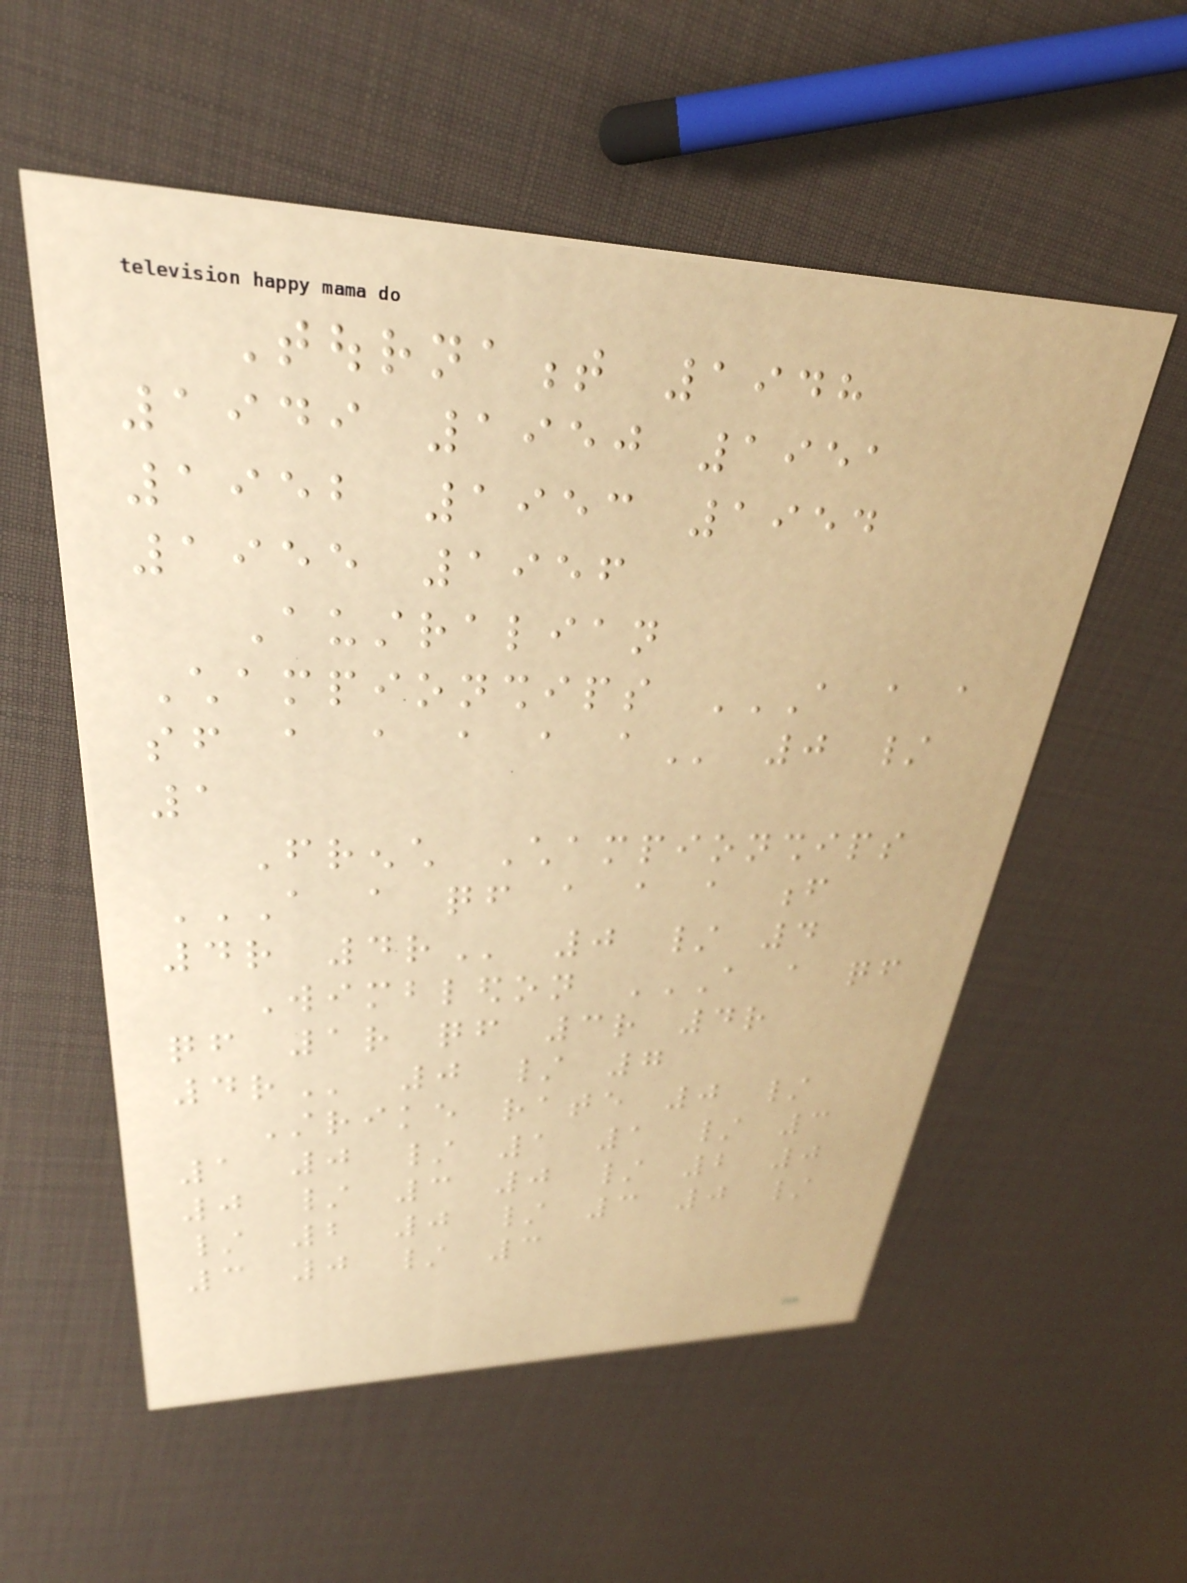Tournament 1948
1949 1950 1951
1952 1953 1954
1955 1956
Australian
Championships A A A
SF A A A A A 0 /
1
French Championships
A A QF A A A F
4R 4R 0 / 4
Wimbledon A A QF
QF 1R QF 3R 4R
4R 0 / 7
Strike rate 0 /
1 0 / 1 1 / 3
0 / 3 0 / 2 0
/ 2 0 / 3 0 /
3 0 / 3
